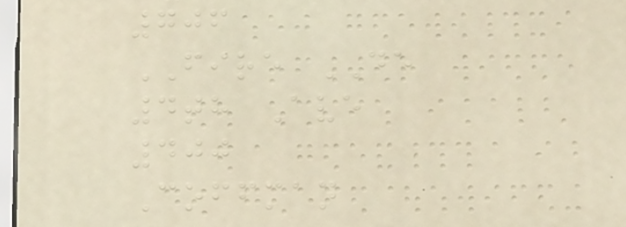706
FIRE DE
4th Ave
400
Coffman
